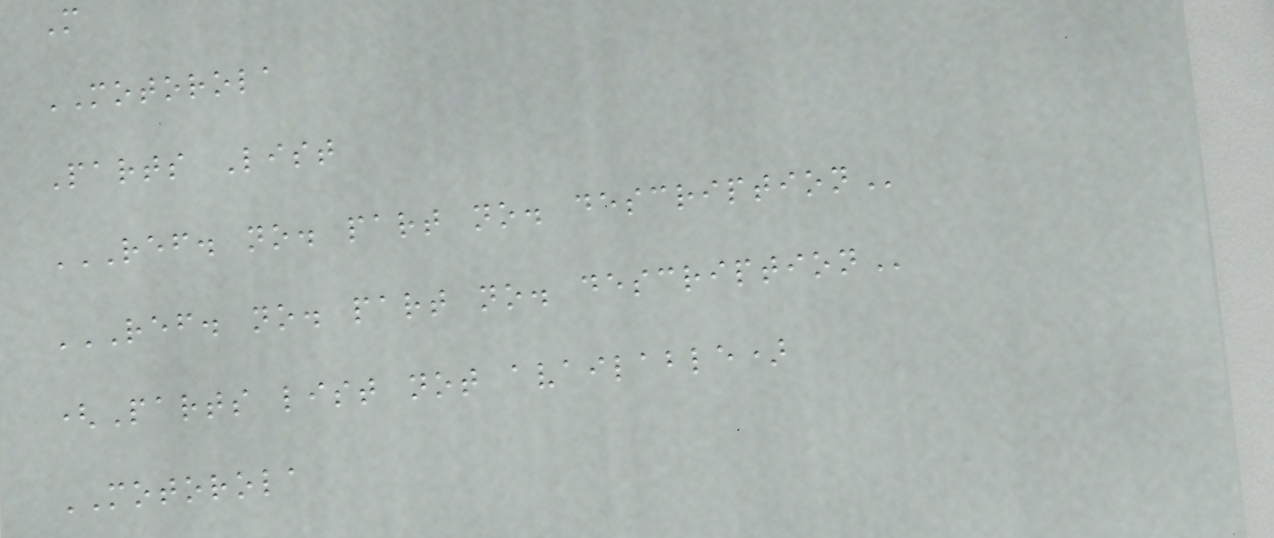M
MOTOROLA
Parts List
REF. NO. PART NO. DESCRIPTION
REF. NO. PART NO. DESCRIPTION
(Parts list not available)
MOTOROLA
